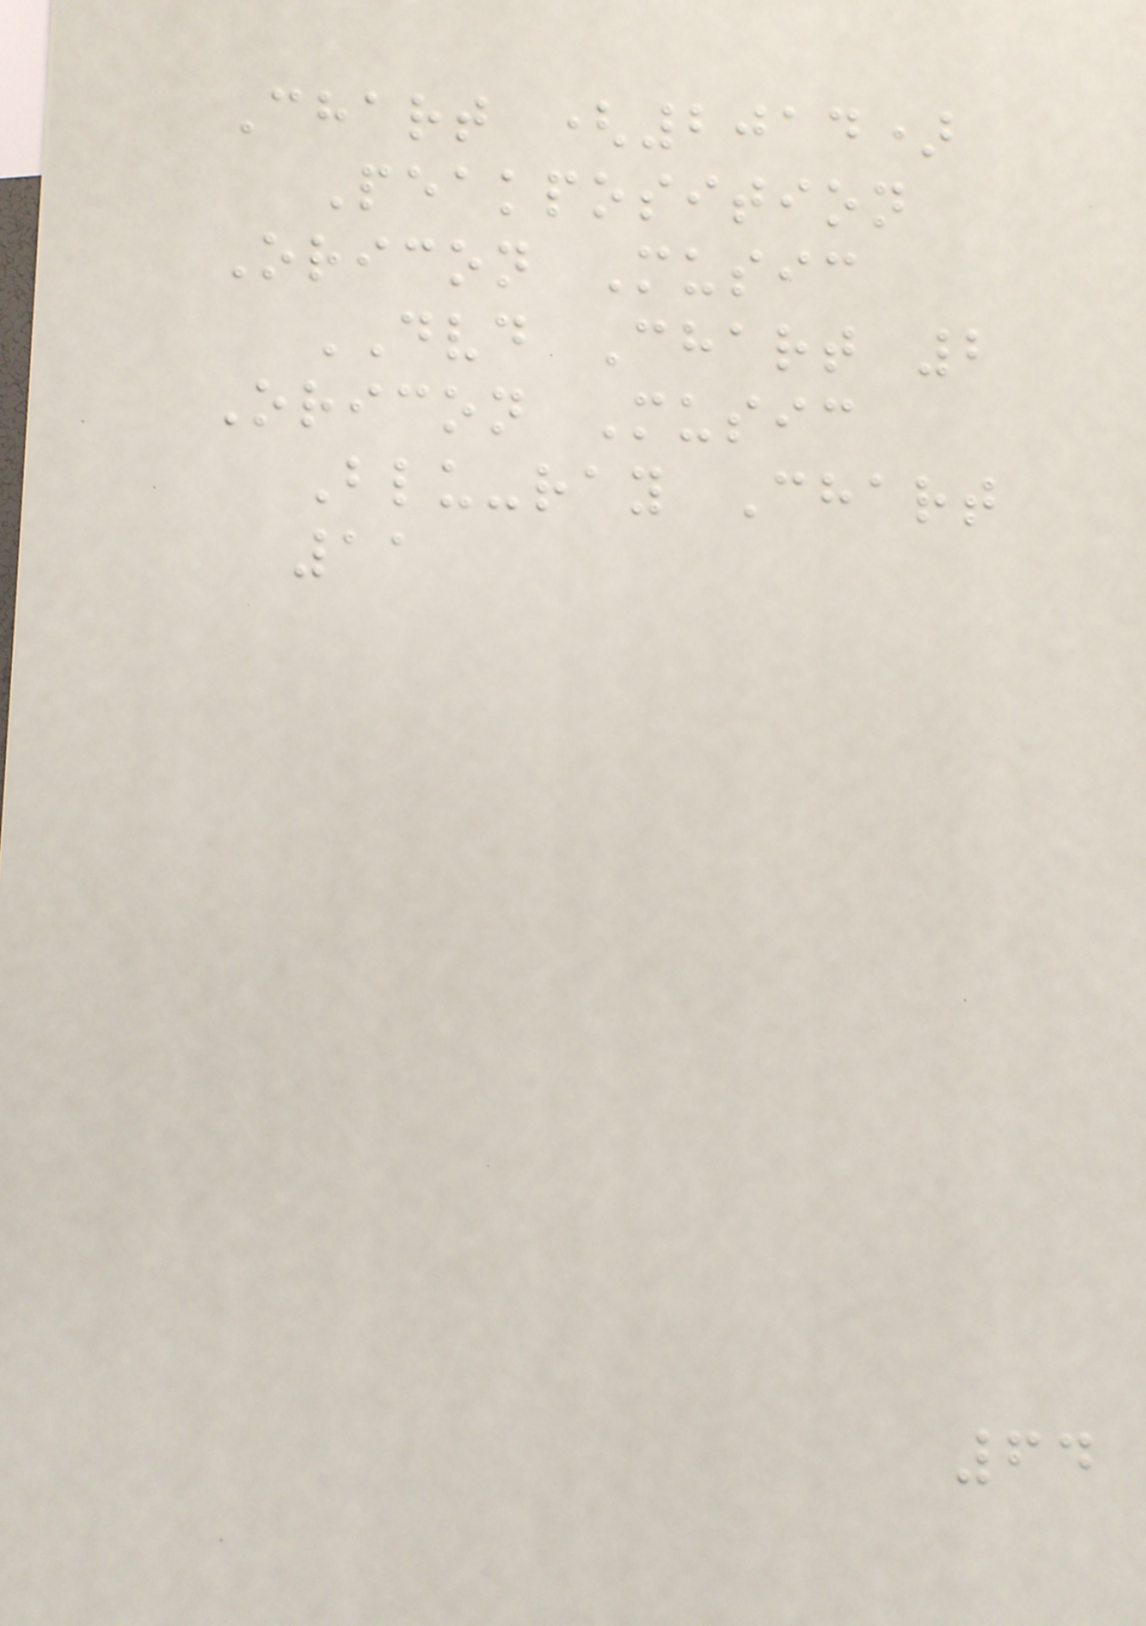Chart (2014)
Peakposition
Oricon Music
DVD Chart 2
Oricon Music
Blu-ray Chart
11
64
